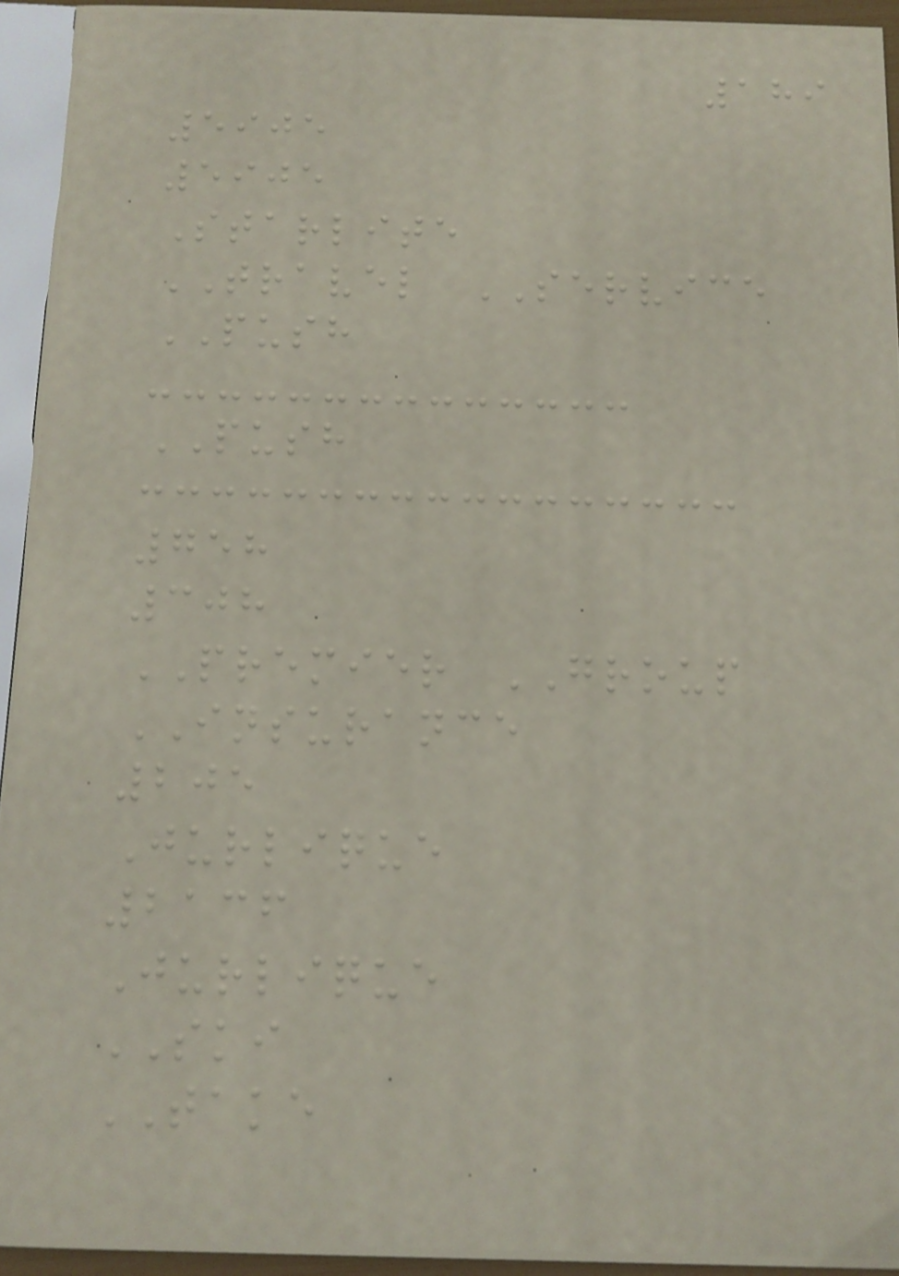189
5905
5905
Starlite
TRAVEL SERVICE
PUSH
PUSH
758
308
PREMIER GROUP
INSURANCE
205
Jurlique
2136
Jurlique
SKI
TAKE
